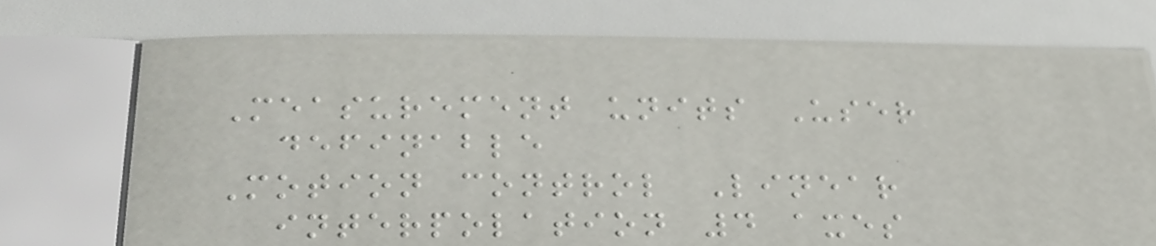Measurement units User
definable
Motion control Linear
interpolation 4 axes
